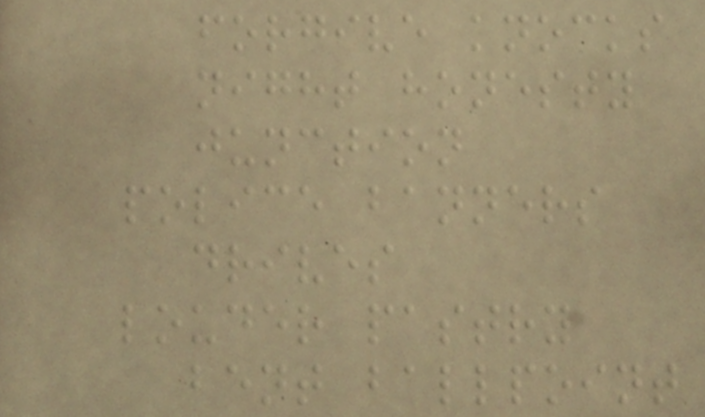forgive knocks
night honesty
junction
police banners
drives
louder pastry
bent ballpoint
